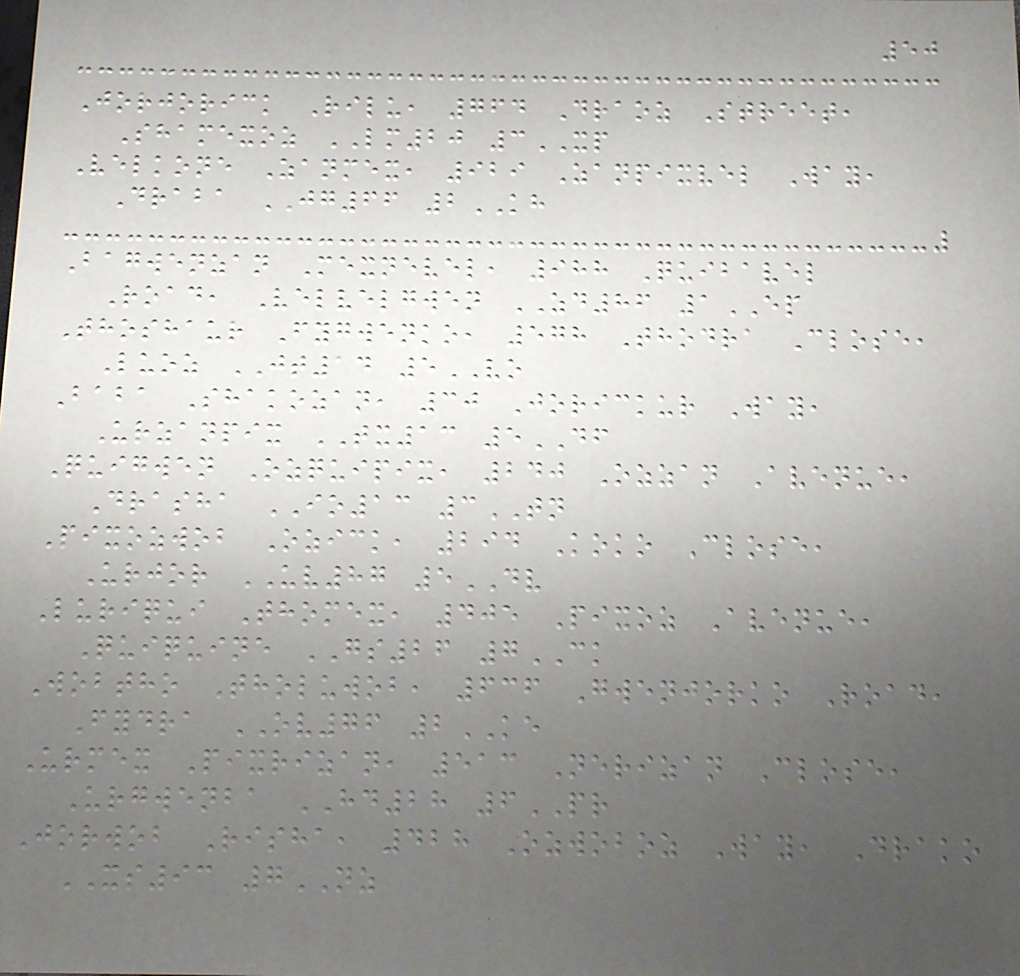50
Jorjorick Rilu, 764 Draoz Street,
Shamexoz LM20 3XP
Velkone Zanmex, 929 Zanpixvel Way,
Draba JG66 2KH
Bagwenzan Mexnevel, 988 Quibavel
Road, Velvelgwen ZD86 1EP
Thoshaur Fygwenko, 578 Thodra Close,
Luoz JT14 5VO
Baba Shakozan, 30 Jorickur Way,
Urzanpix TX13 5DF
Quigwen Ozquipix, 240 Ozzan Avenue,
Drasha IO13 3TN
Pixozwob Ozick, 294 Koko Close,
Urjor UV87 5DV
Luriqui Thomex, 405 Pixoz Avenue,
Quiquine GS26 7CK
Wobtho Tholuwob, 636 Gwenjorko Road,
Fydra OV76 2KE
Urmex Pixrizan, 513 Nerizan Close,
Urgwenba HD28 6PR
Jorwob Risha, 428 Ozwoboz Way, Drako
XS93 7NZ
